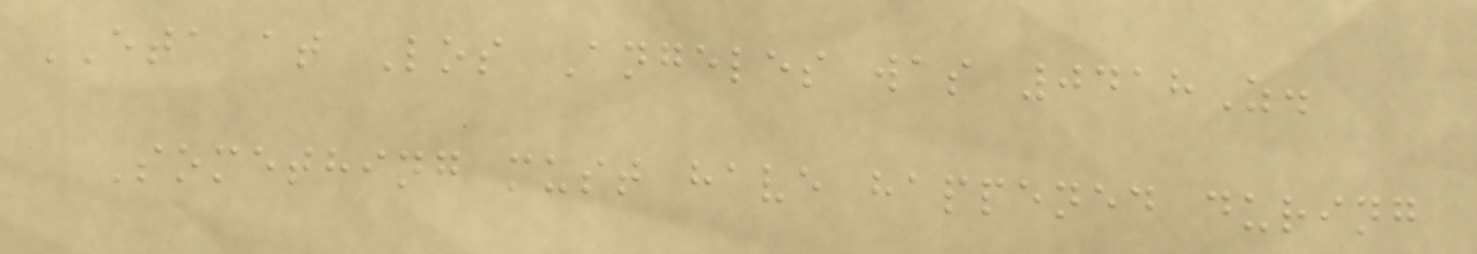ETA at Los Angeles was 0418Z.
Something must have happened during
